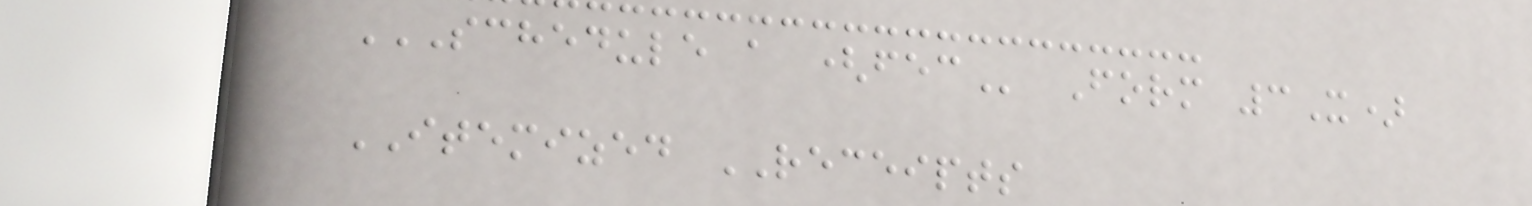SCHEDULE A (FEC Form 3X)
ITEMIZED RECEIPTS
